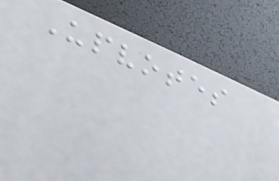Upvotes
